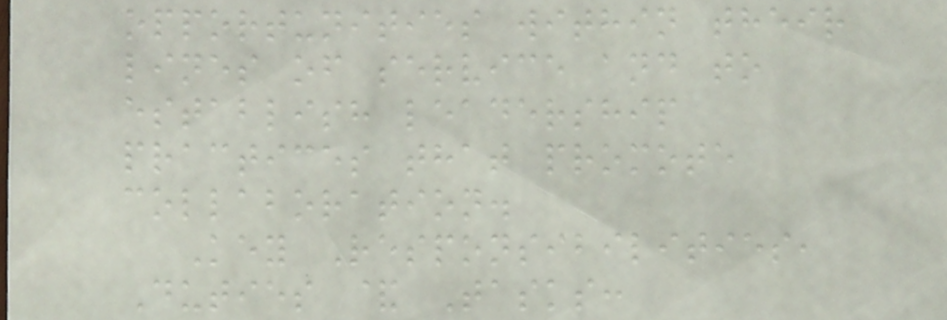opportunities within their
lines of service and to
establish leadership
practices that promote
collaboration.
Key Responsibilities,
Duties & Tasks:
